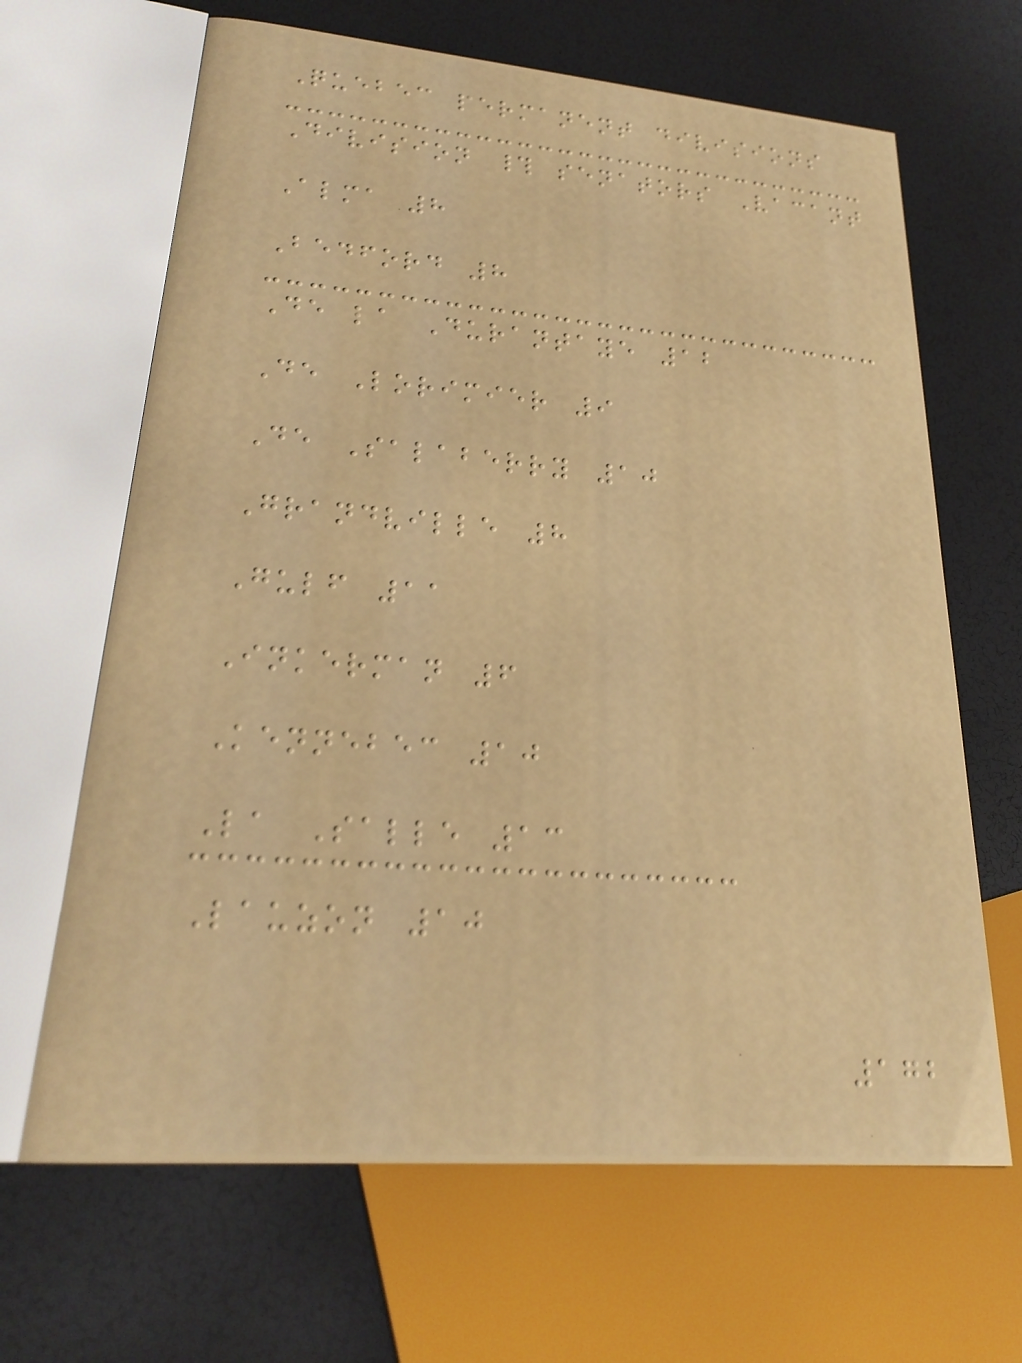Quebec permanent divisions
Division # senators Vacant
Alma 8
Bedford 8
De la Durantaye 12
De Lorimier 9
De Salaberry 10
Grandville 8
Gulf 11
Inkerman 6
Kennebec 10
La Salle 13
Lauzon 10
172
